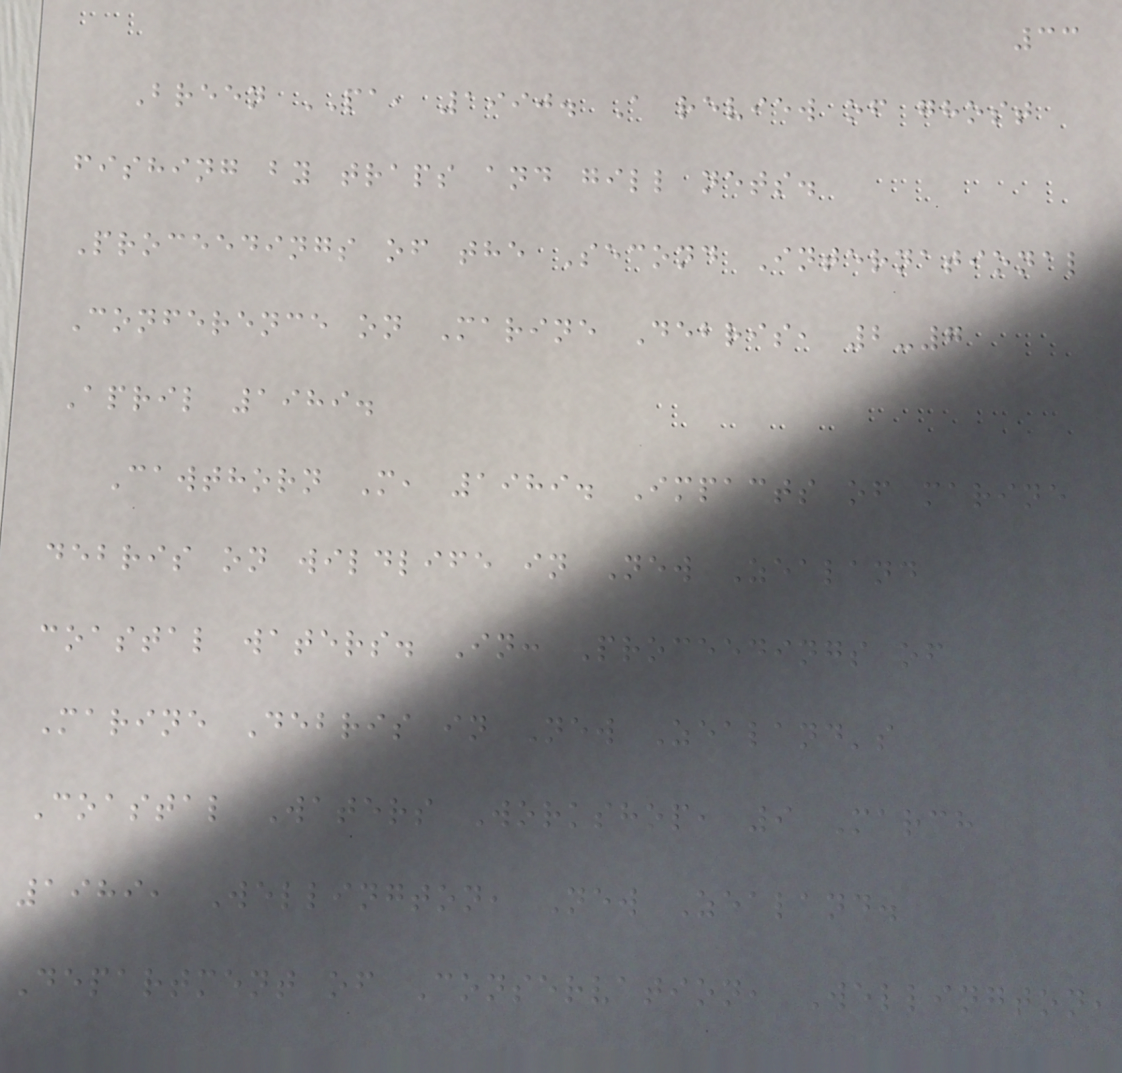33
Breen PA, 1990. A review of ghost
fishing by traps and gill nets.
Proceedings of the Second International
Conference on Marine Debris, 2-7
April 1989.
Cawthorn M, 1989. Impacts of marine
debris on wildlife in New Zealand
coastal waters. In: Proceedings of
Marine Debris in New Zealand's
Coastal Waters Workshop, 9 March
1989, Wellington, New Zealand.
Department of Conservation, Wellington,
